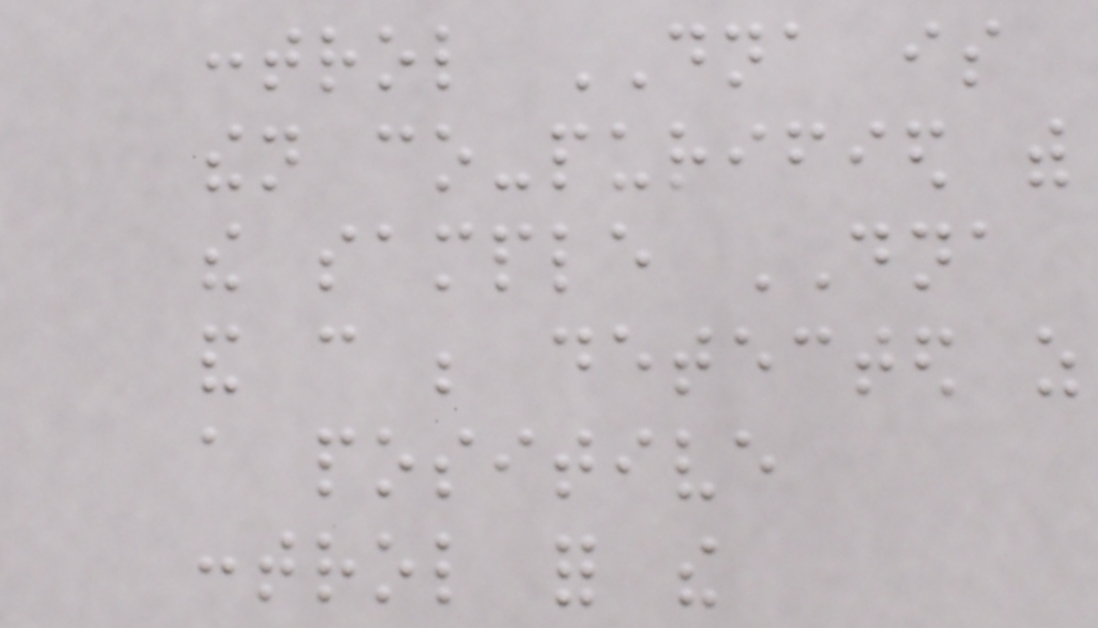control DNA is
then co-purified with
the sample DNA
and can be detected as
a positive
control for the
